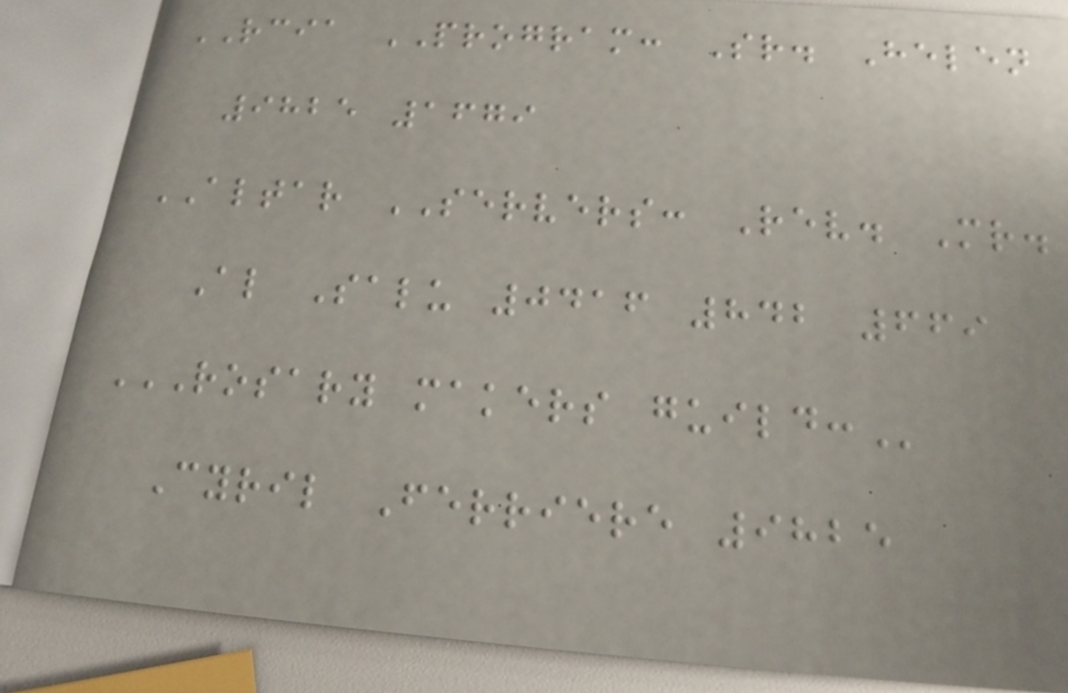RCIA PROGRAM: Sr. Helen
9825 1679
ALTAR SERVERS: Rev. Mr.
Al Salu 0416 842 669
ROSARY MAKERS GUILD:
Cyril Ferriere 9825
